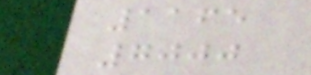1165
7000
